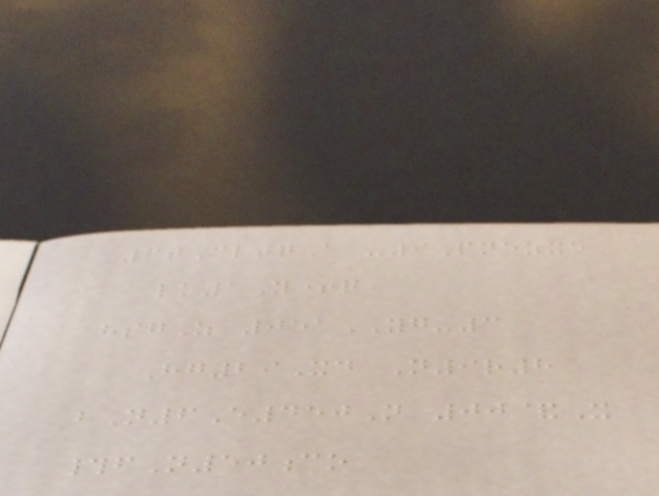6tCltqA -9Pnezxe
lk1Y+q
hsgZ 051YG-3
Hg29Xd N9r8
bN6E450N 00&X
#fN50co
